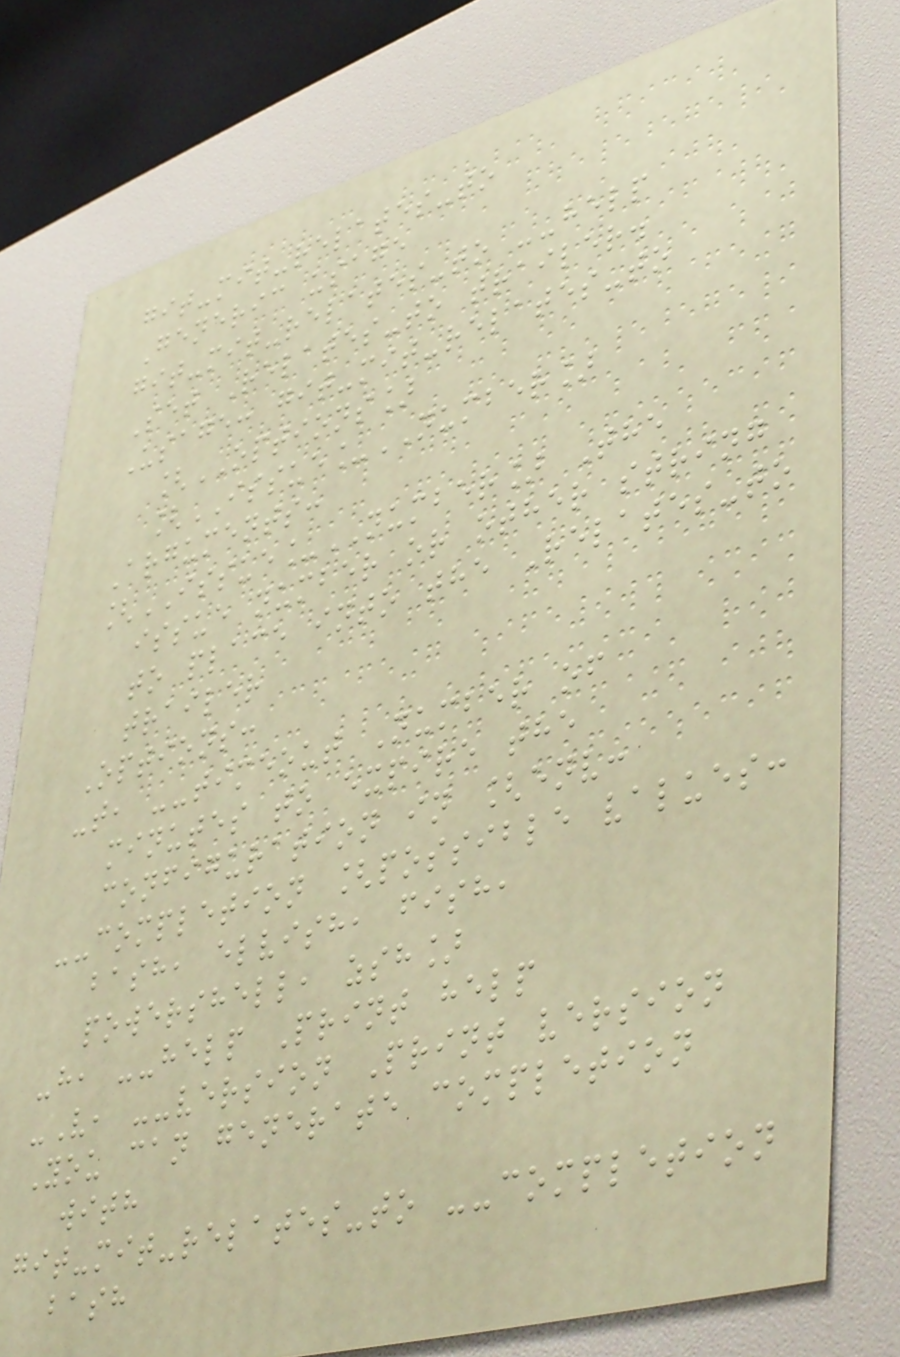git-mit-relates-to
Generic usage
git-mit-relates-to --help
Set Relates-to trailer.
Usage: git-mit-relates-to
[OPTIONS]
[ISSUE_NUMBER]
Arguments:
[ISSUE_NUMBER] The
issue number or other string
to place into the Relates-to
trailer
Options:
-t, --timeout Number of
minutes to expire the
configuration in [env:
--completion [possible values:
bash, elvish, fish,
powershell, zsh]
-h, --help Print help
-V, --version Print version
You can generate completion
with
git-mit-relates-to --completion
bash
